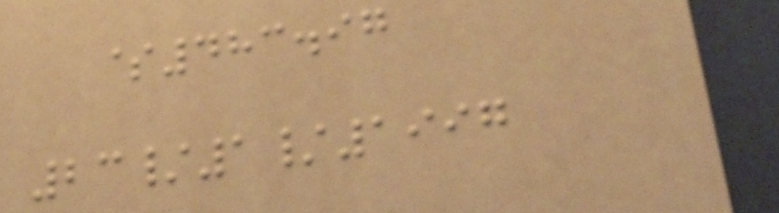$483.97
23/1/1997
